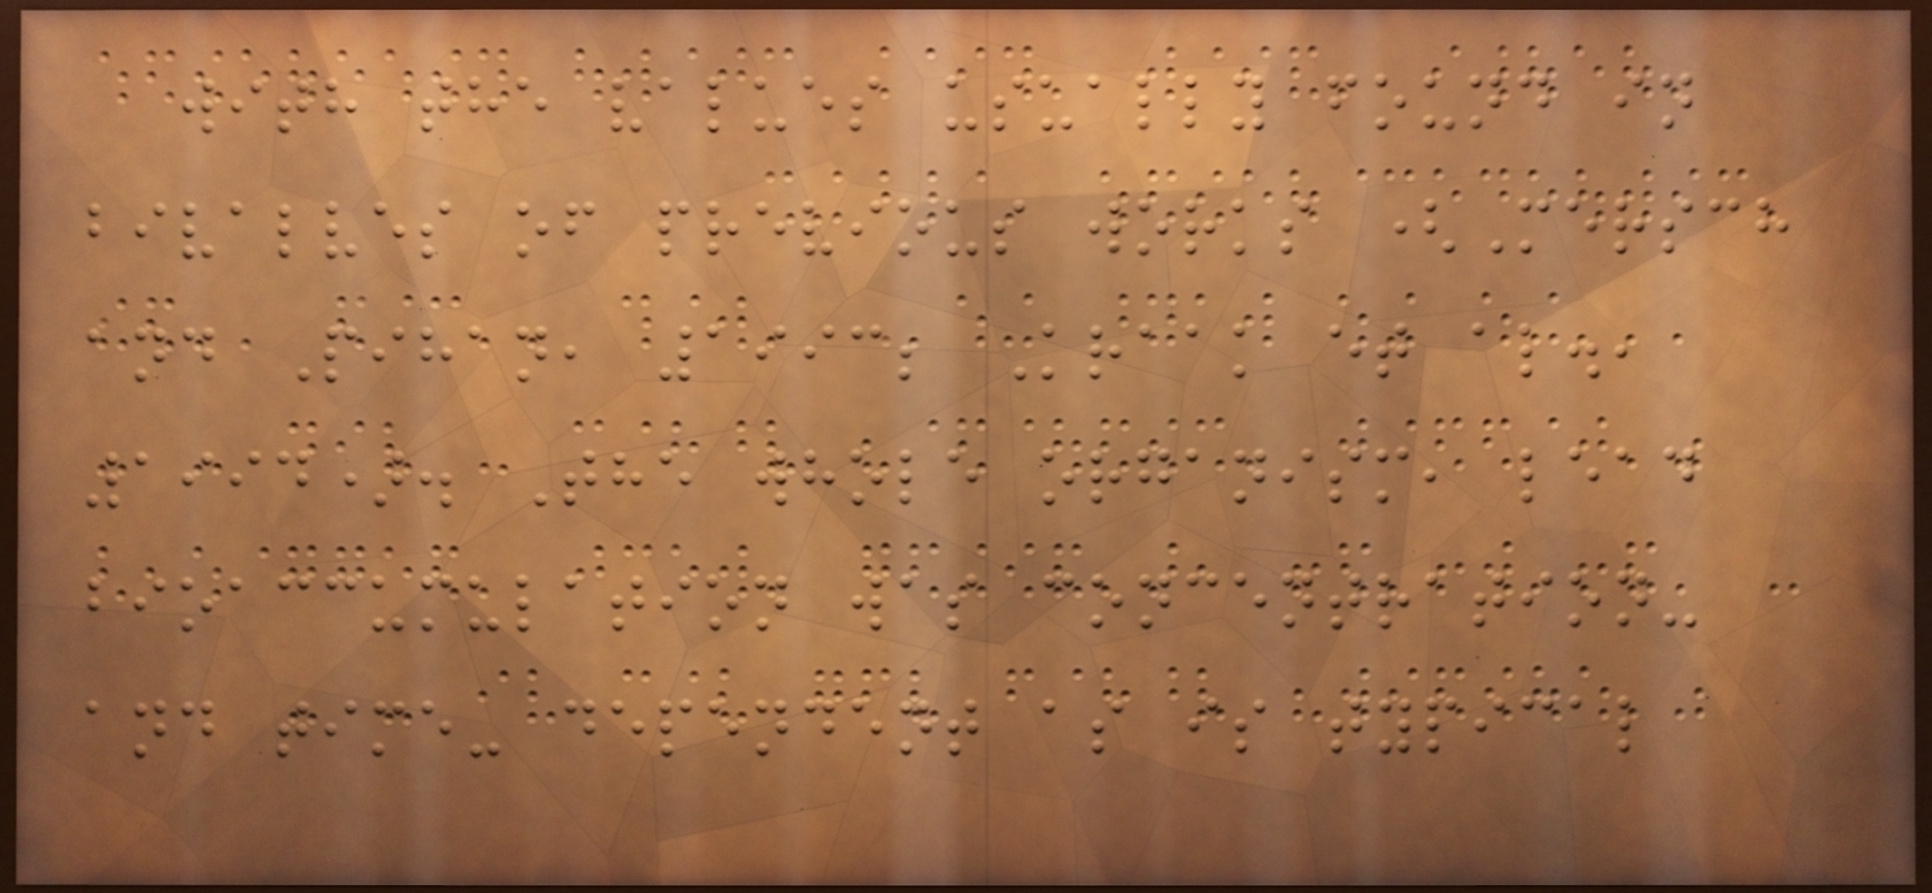with the values usually found in
bivalves of previous works (Mersch
and Pihan, 1993; Kraak et al.,
1994). The whole organism, lead
bioaccumulation was concentration-
and time- dependent as is typical
